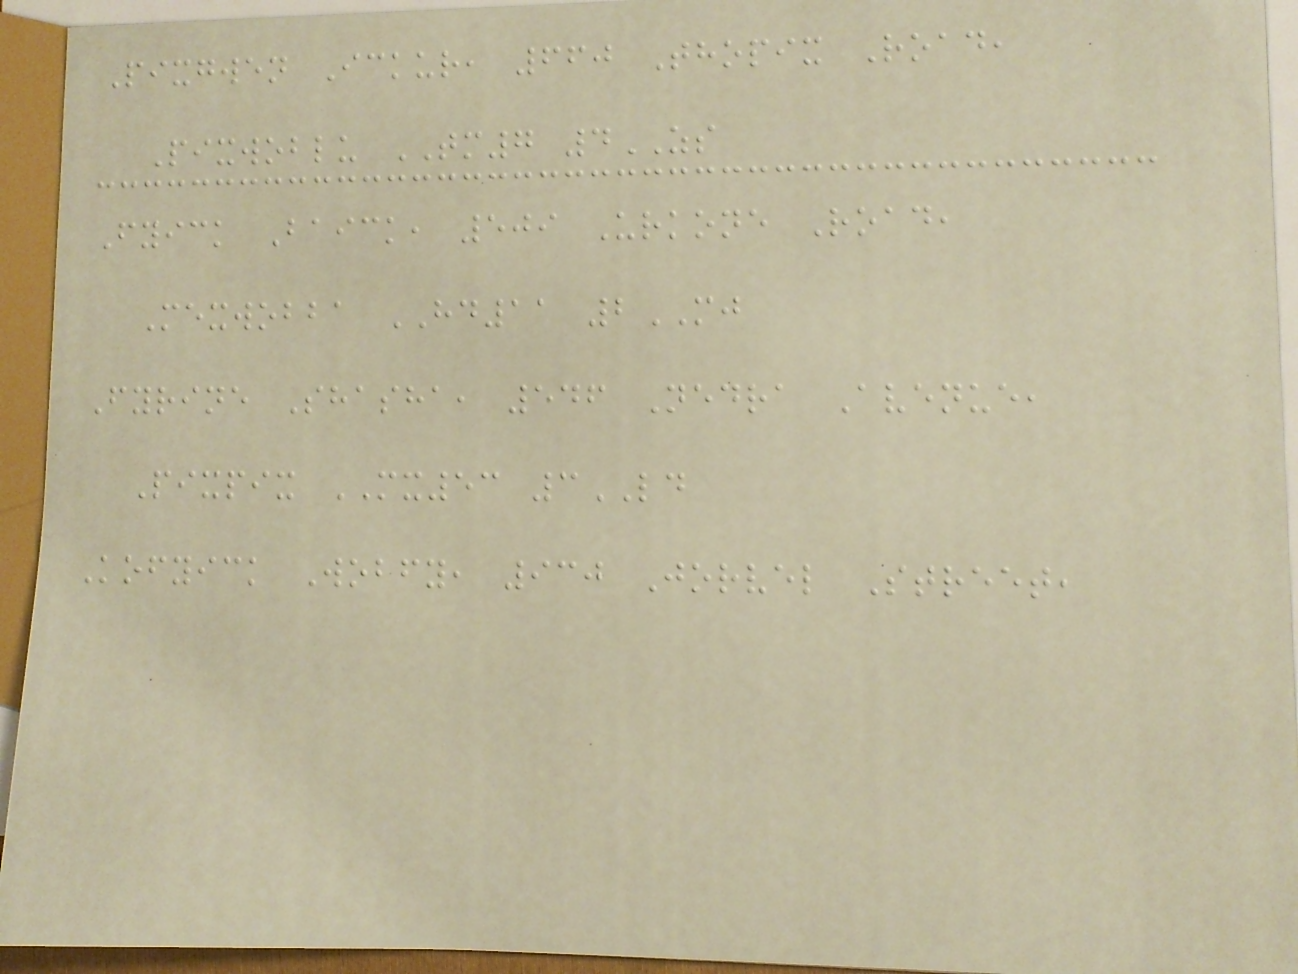Pixgwen Ickur, 660 Thopix Road,
Pixwoblu TM7 4ZS
Fyick Baick, 509 Urkone Road,
Mexwobba HD11 2MJ
Fyrine Shasha, 546 Nedra Avenue,
Pixpix MX53 3LD
Kofyick Wobfy, 930 Jorvel Street,
